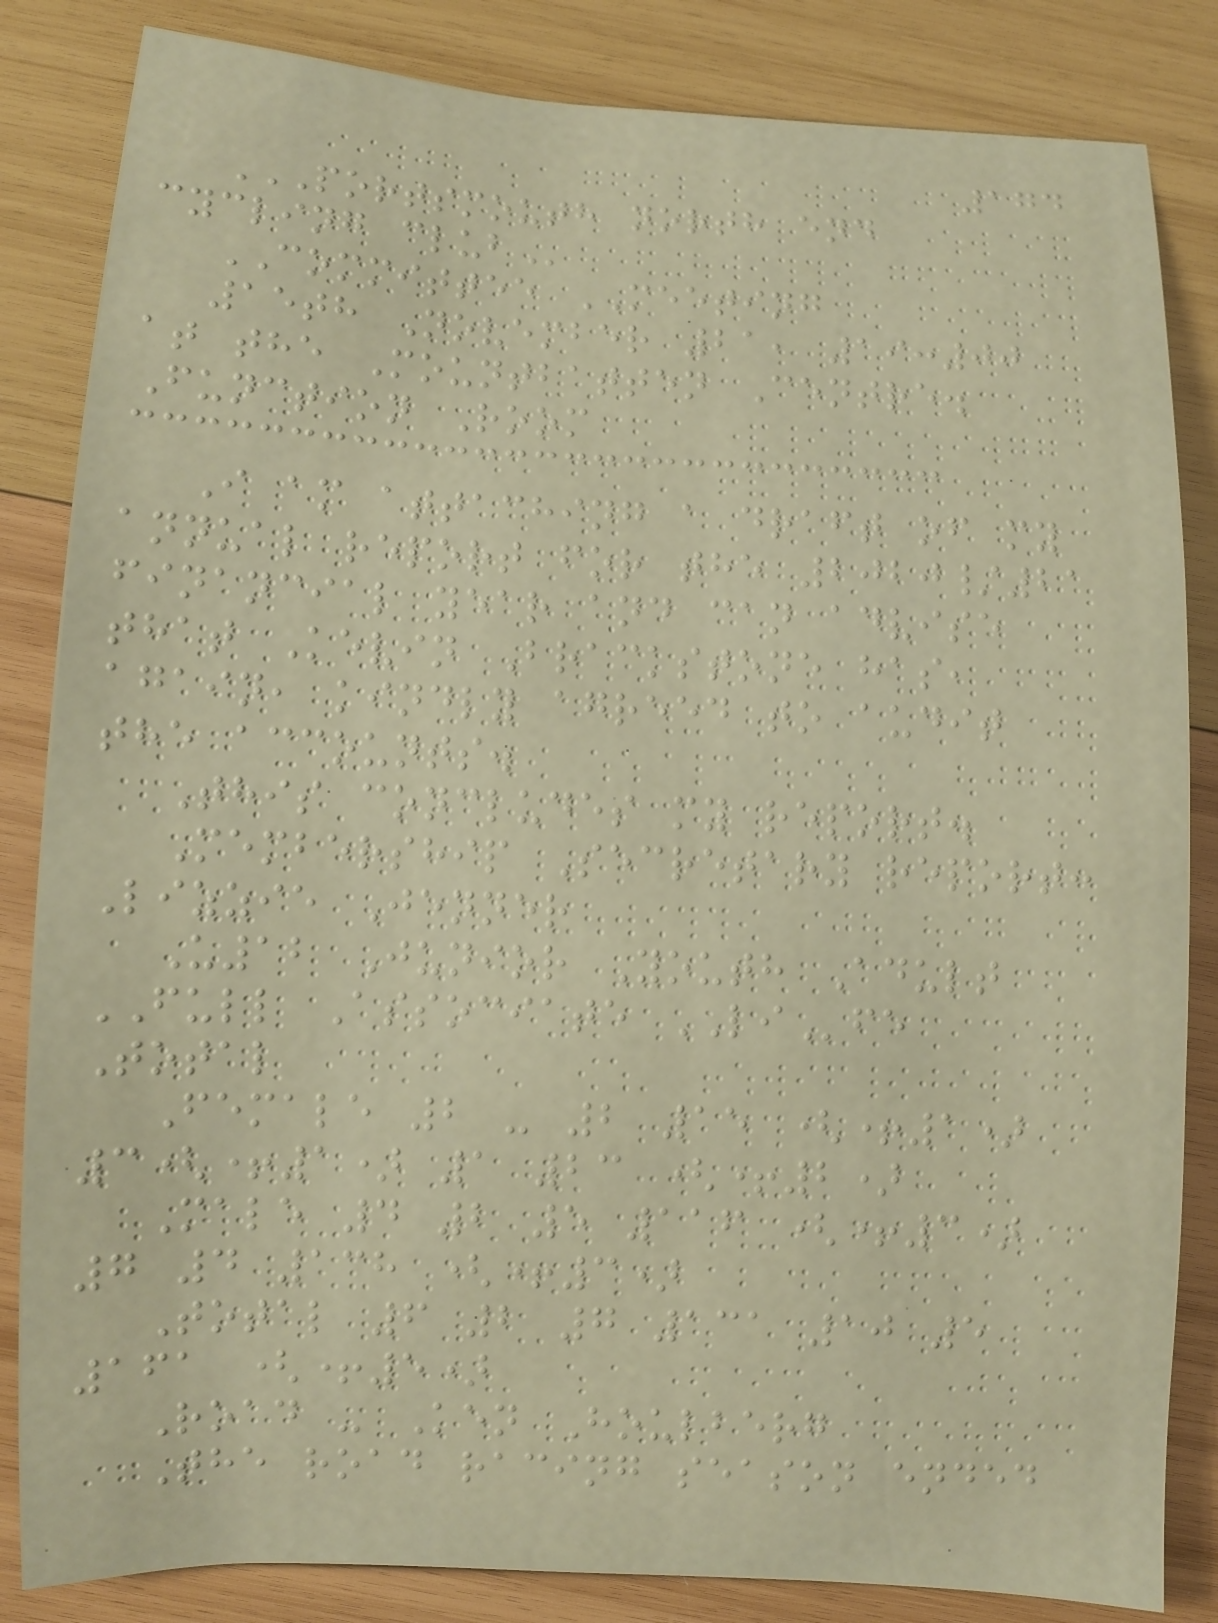174
PORTSMOUTH NORTH END
CYCLING CLUB
COMMITTEE MEETING
15th November 21, 19:00
at the Mountbatten Centre.
Function Room
I am attaching a draft of my
annual report for the 2020/21
financial year and can advise
that Kevin Brackstone has,
again, kindly agreed to audit
the accounts.
This concludes my report.
Membership Secretary report:
Lizzie Jenner
U12 Junior Youth Adult
FULL Associate LIfe
Total
Female 2 - 2 15 (+1)
3(+1) 1 23 (+2)
Male 4 2 5 116 (+3)
7 4 138 (+3)
Total 6 2 7 131 10 5
161 (+5)
Road - Ken Houlberg
The road racing season ended
